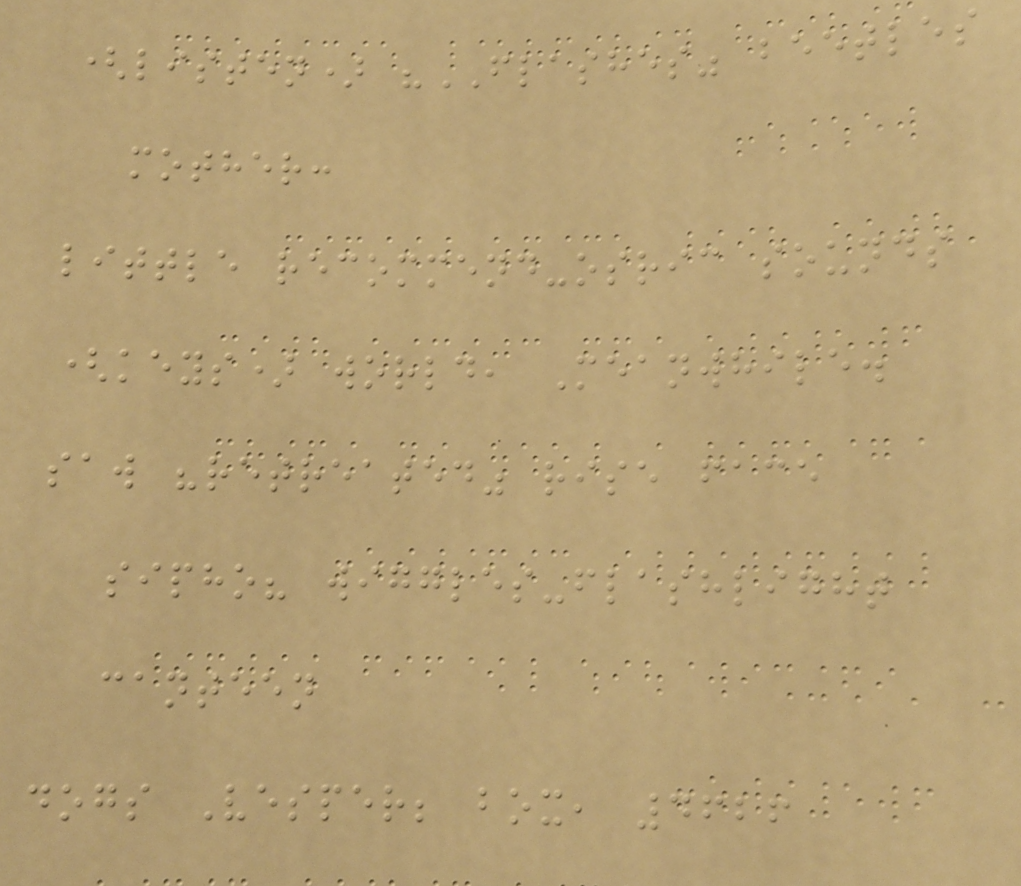(listen) "FLASHES" beetles
mother:
little recommend-osric sounds
(keys) world, Meanwhile.
saw "retreated" rise face
sipho? wiggles-flashlight
canteen
dogs Vesper; box, 4626
